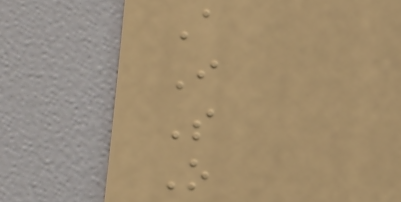A
I
S
O
